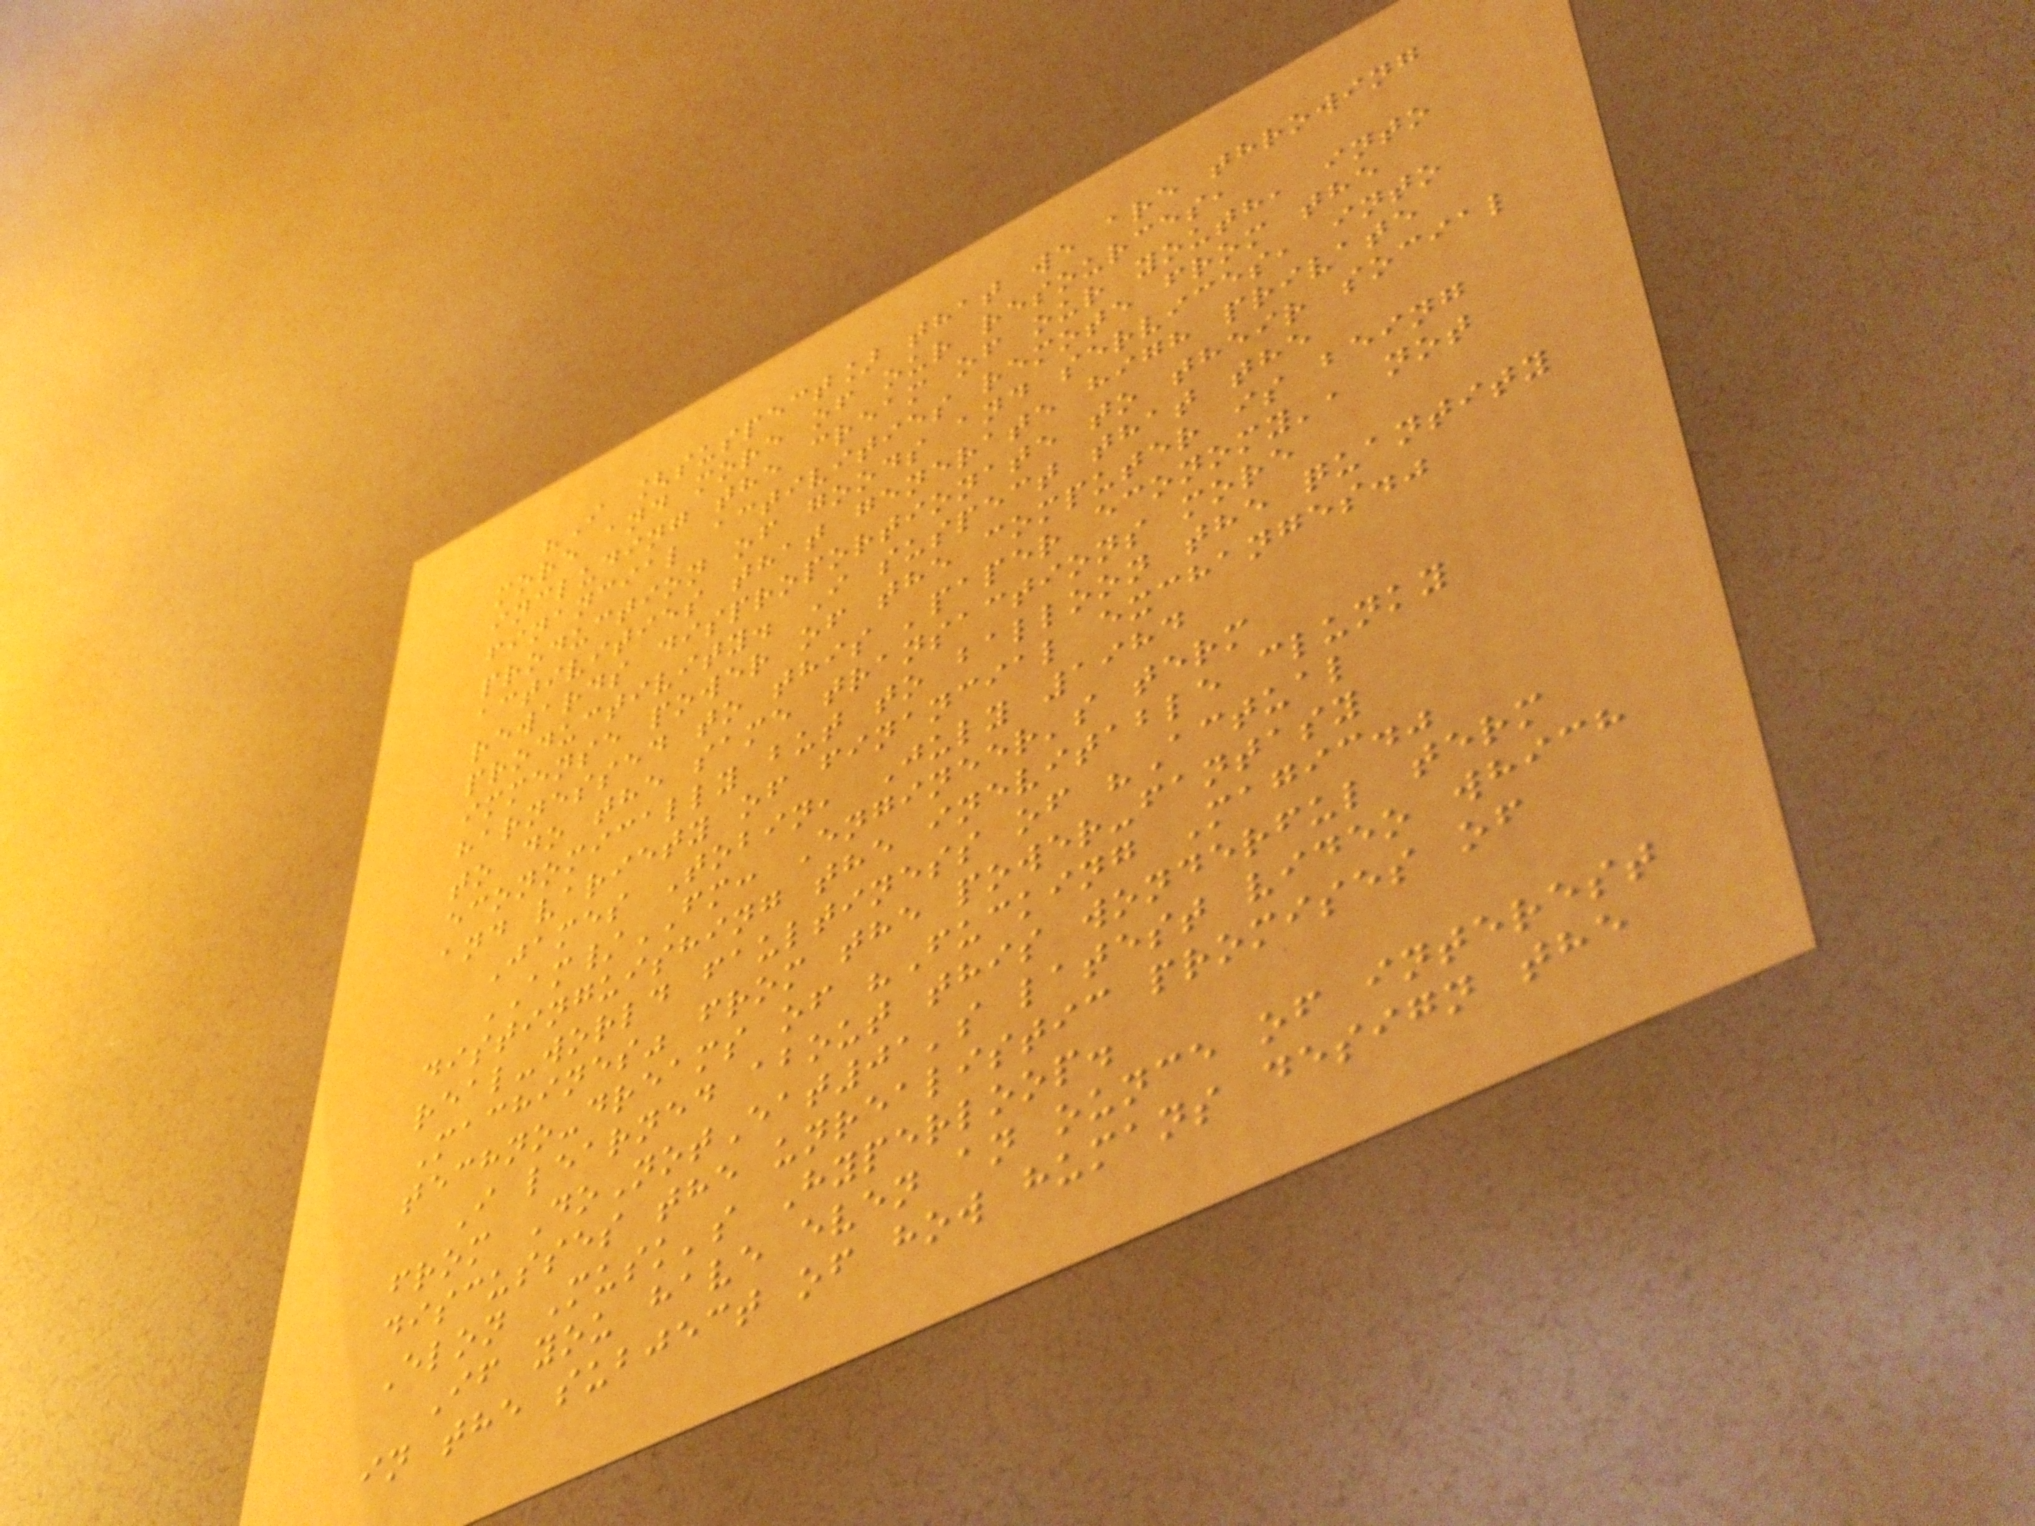"I [suspect] that we are throwing
more and more of our resources,
including the cream of our youth, into
financial activities remote from the
production of goods and services, into
activities that generate high private
rewards disproportionate to their social
productivity. I suspect that the
immense power of the computer is being
harnessed to this 'paper economy', not
to do the same transactions more
economically but to balloon the quantity
and variety of financial exchanges."
James Tobin, July 1984
AM/FM: Engineer's term
distinguishing the inevitable clunky
real-world faultiness of "Actual
Machines" from the power-fantasy
techno-dreams of "Fucking Magic."
I learned about this wonderful term
from DoNotEat01's latest video which
discusses the unrealistic promises of
Elon Musk's Hyperloop.
If you have even an ounce of interest
in the subject of how humans design the
